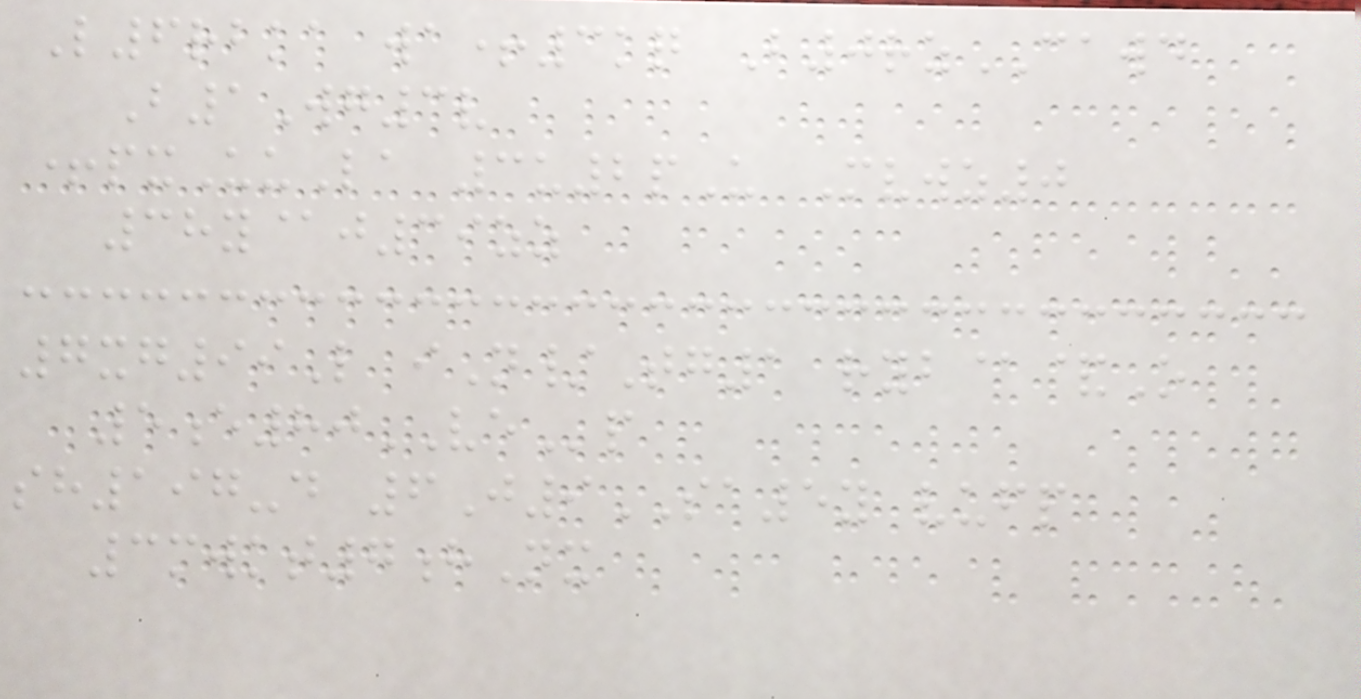L6rbka wa+3kq B0rzCAWD
B1Wg3v
+pxUuLa 3u2pU Mvwz0
38y@j39zz
7xg99L iN/Tg1 ryb@&O
5e80VEp
sh197-d 6J9SA5y vufp
3mwkt7hNx
